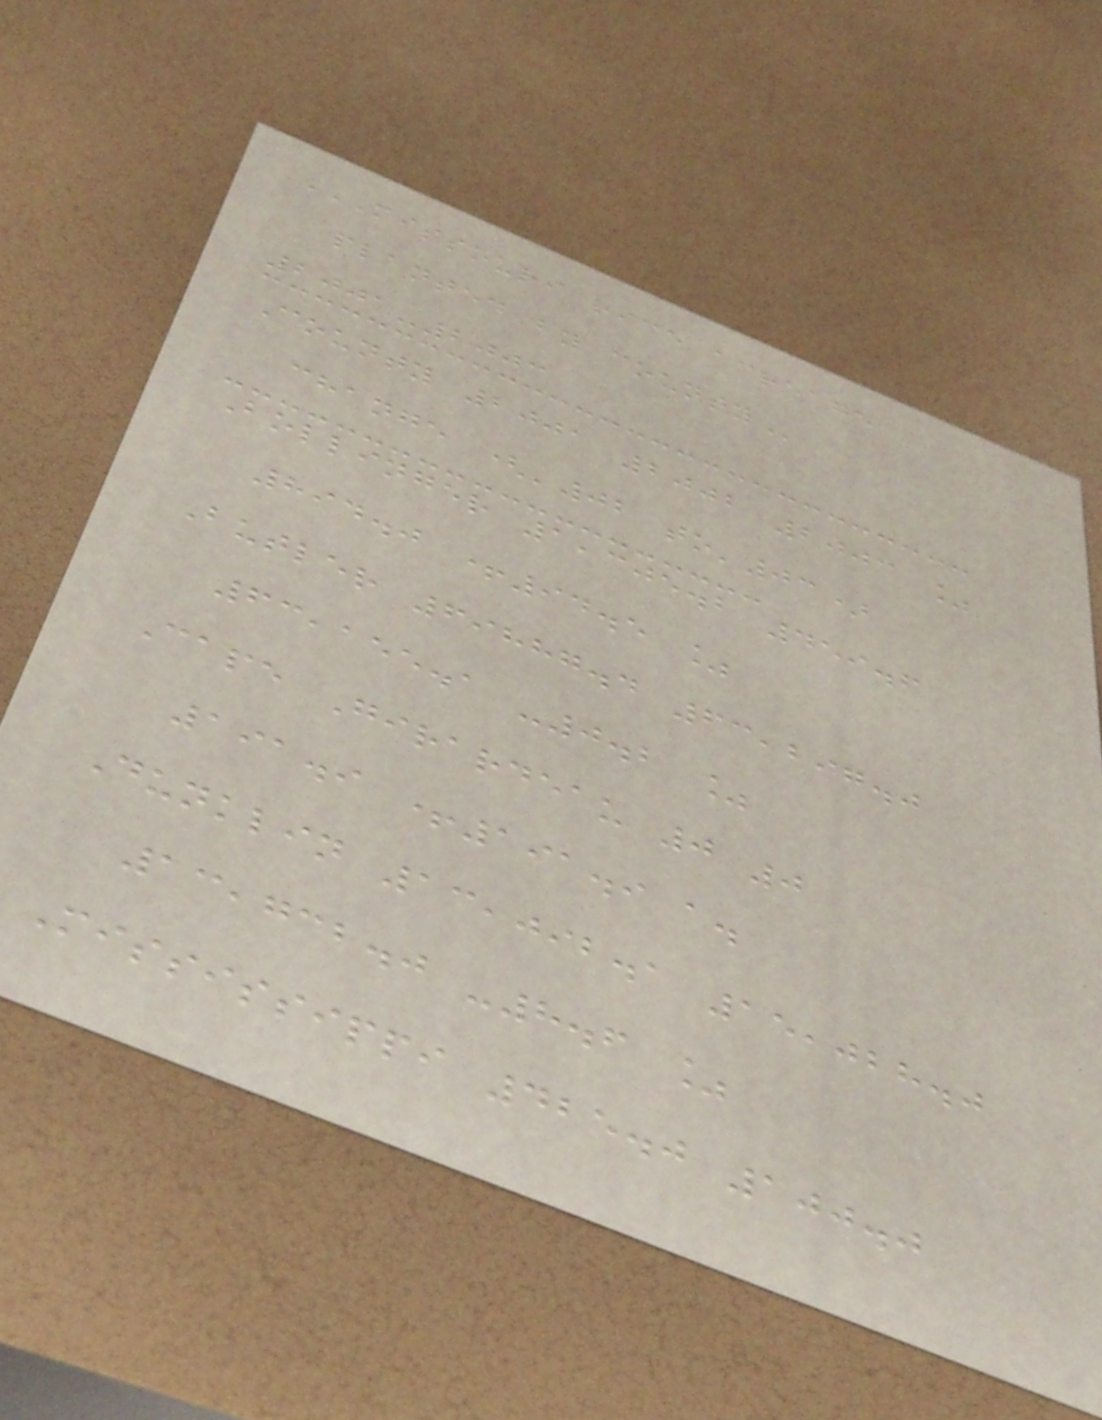MISSOURI RICE ACREAGE
PLANTED BY COUNTY
2001-2003
County 2001 2002 2003 %
change ('02 to'03)
Bollinger 1,305.2 459.6
894.0 +94.5 %
Butler 69887.4 63,297.0
63,155.1 -0.2 %
Cape Girardeau 0 0
191.9 +191.9 a.
Dunklin 13,092.1 15,028.0
13,732.0 -8.6 %
Mississippi 425.0 100.0
